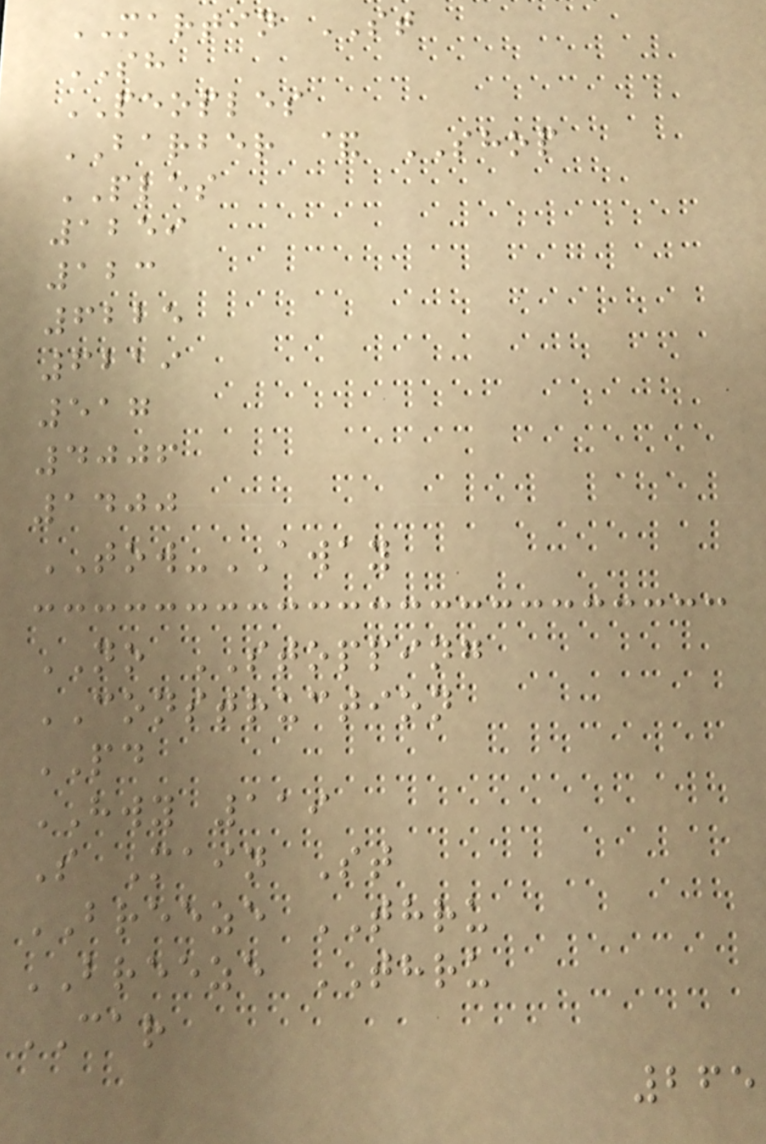MARTIN ST
SH
PEOPLES
BARBER & SHOP
PLES
1259
123
6225
6219
517
4006
1400
TOW-AWAY
NO STOPPING
CONSTRUCTION
PD
HWY 119
S Main St
BREEZE THRU
BREEZE THRU
CAR
265
